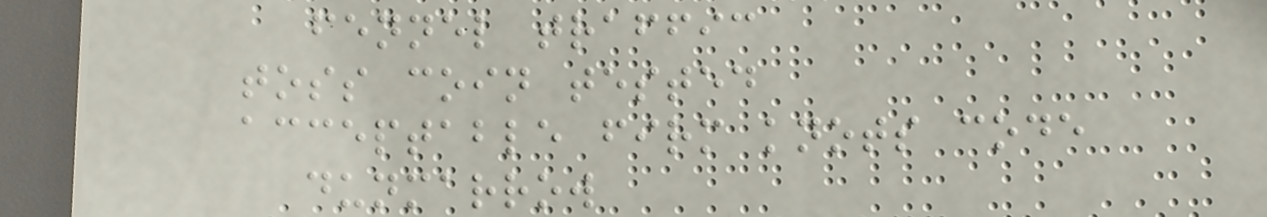fennel traffic
toss coin tested
acceptable firm knots code
dunmarrow
